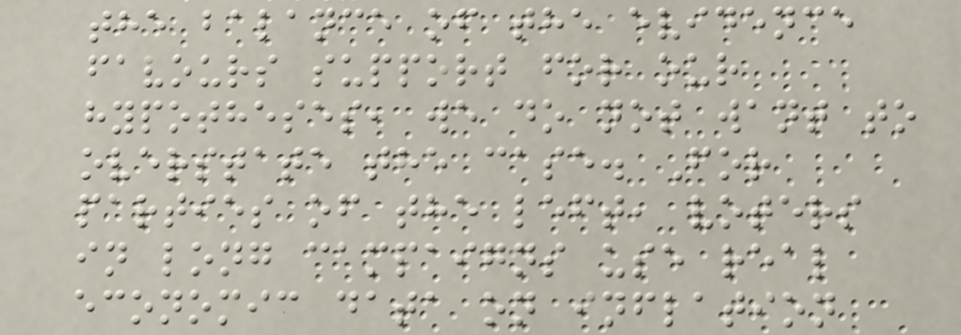the balance of the evidence
favours support for our
hypotheses, we do not want to
overstate the case. For
parties of the left, voters
in long campaigns use real
economic data on inflation
